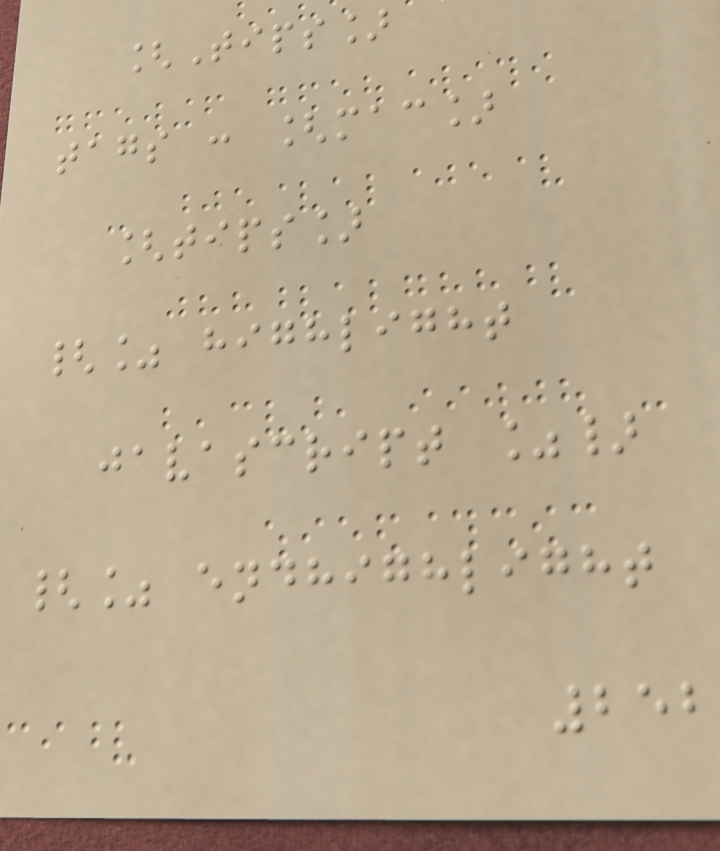[Tips]
tags : [mac]
[tips]
{% highlight
javascript %}
{% endhighlight
252
